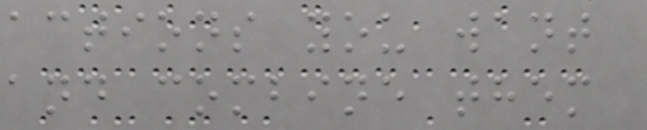actions you want
and combine them
